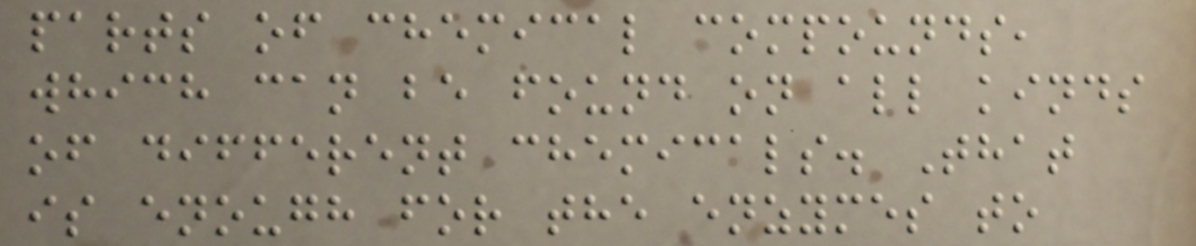parts of chemical compounds,
which can be found on all kinds
of different chemicals. That
is enough for the enzymes to
